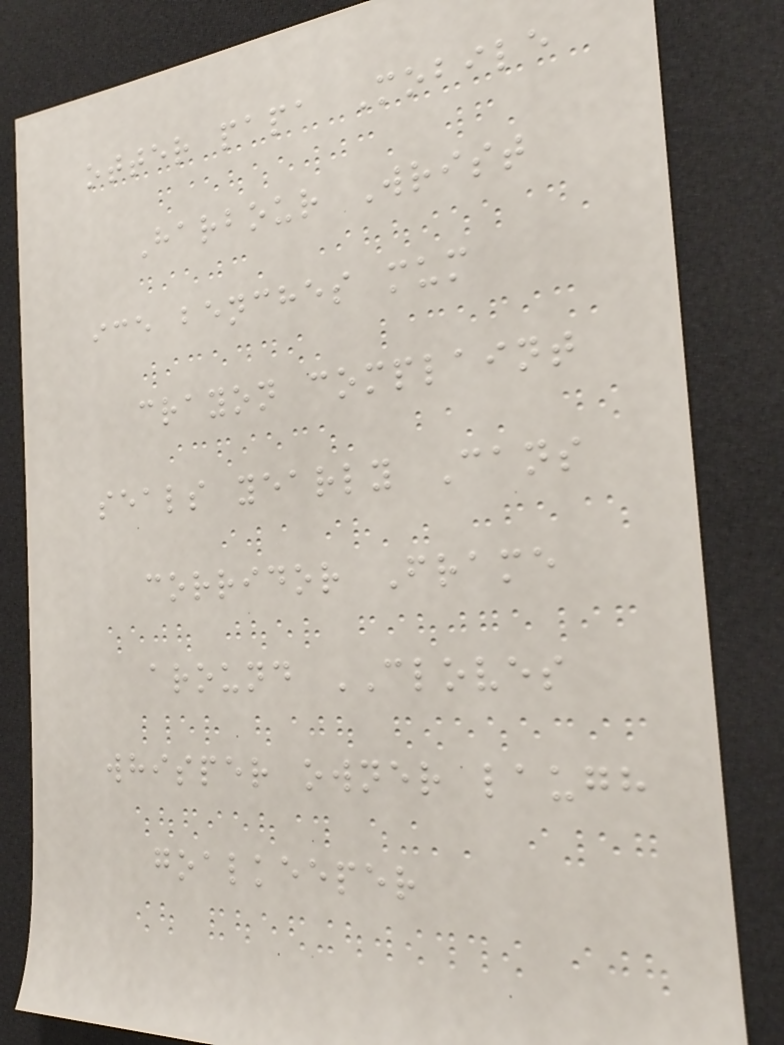otter papa Mobile
Harbour Wrist
ice benches mum
crayon complaint
seals yearly Cans
corridor Frame
around CLOVES
whisper owner laugh
goalkeeper
